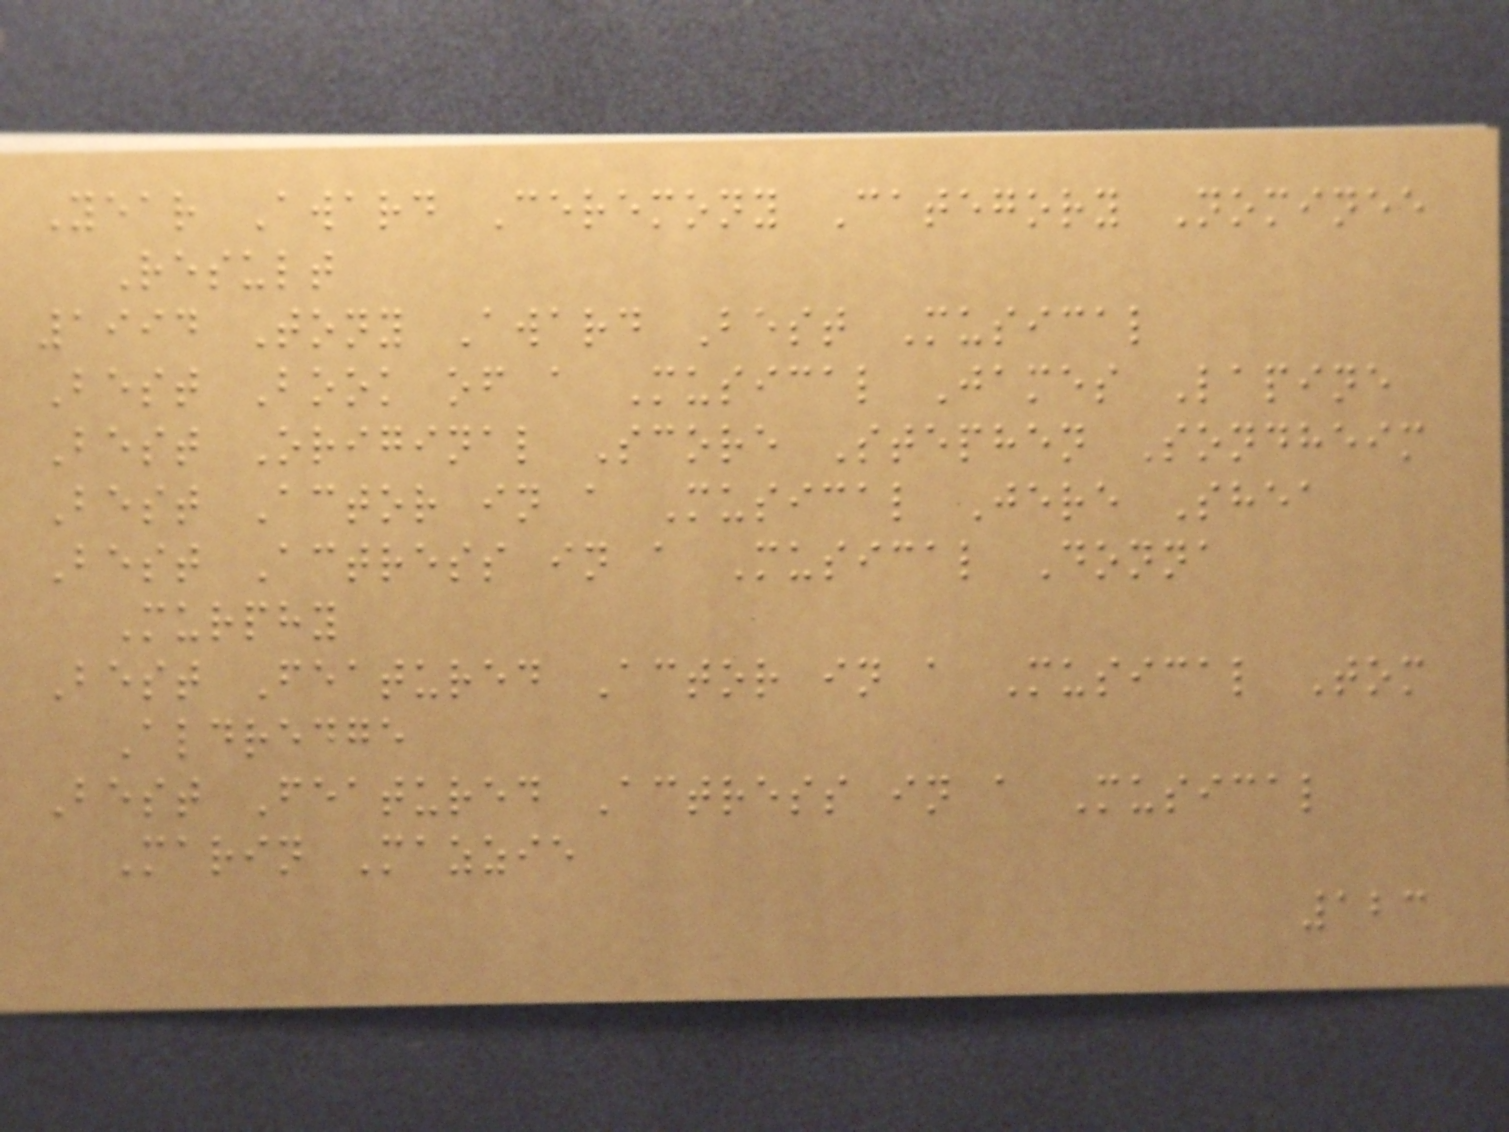Year Award Ceremony Category Nominee
Result
1994 Tony Award Best Musical
Best Book of a Musical James Lapine
Best Original Score Stephen Sondheim
Best Actor in a Musical Jere Shea
Best Actress in a Musical Donna
Murphy
Best Featured Actor in a Musical Tom
Aldredge
Best Featured Actress in a Musical
Marin Mazzie
123
